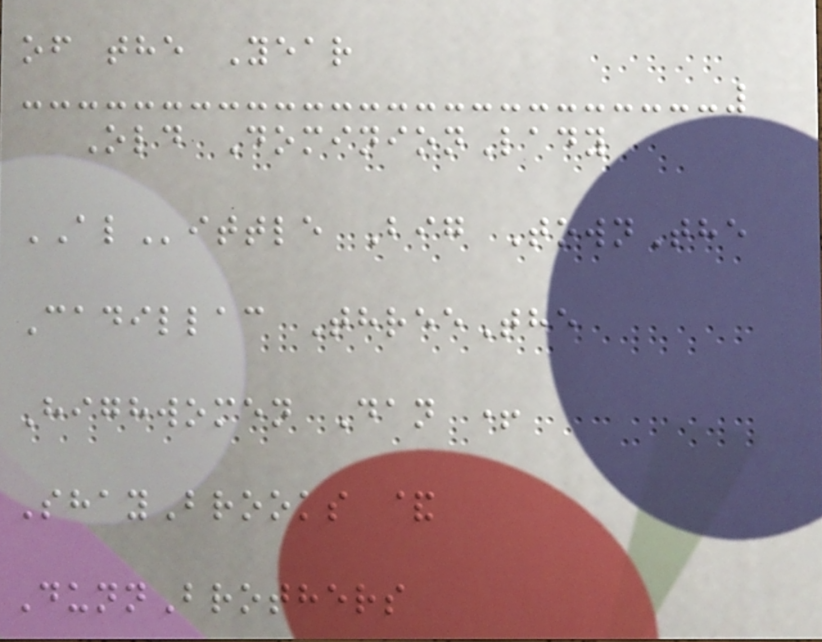of the Year
Old DominionLady
ALittle Big TownThe
Cadillac ThreeThe
Highwomen Dan +
ShayBrooks &
DunnBrothers
